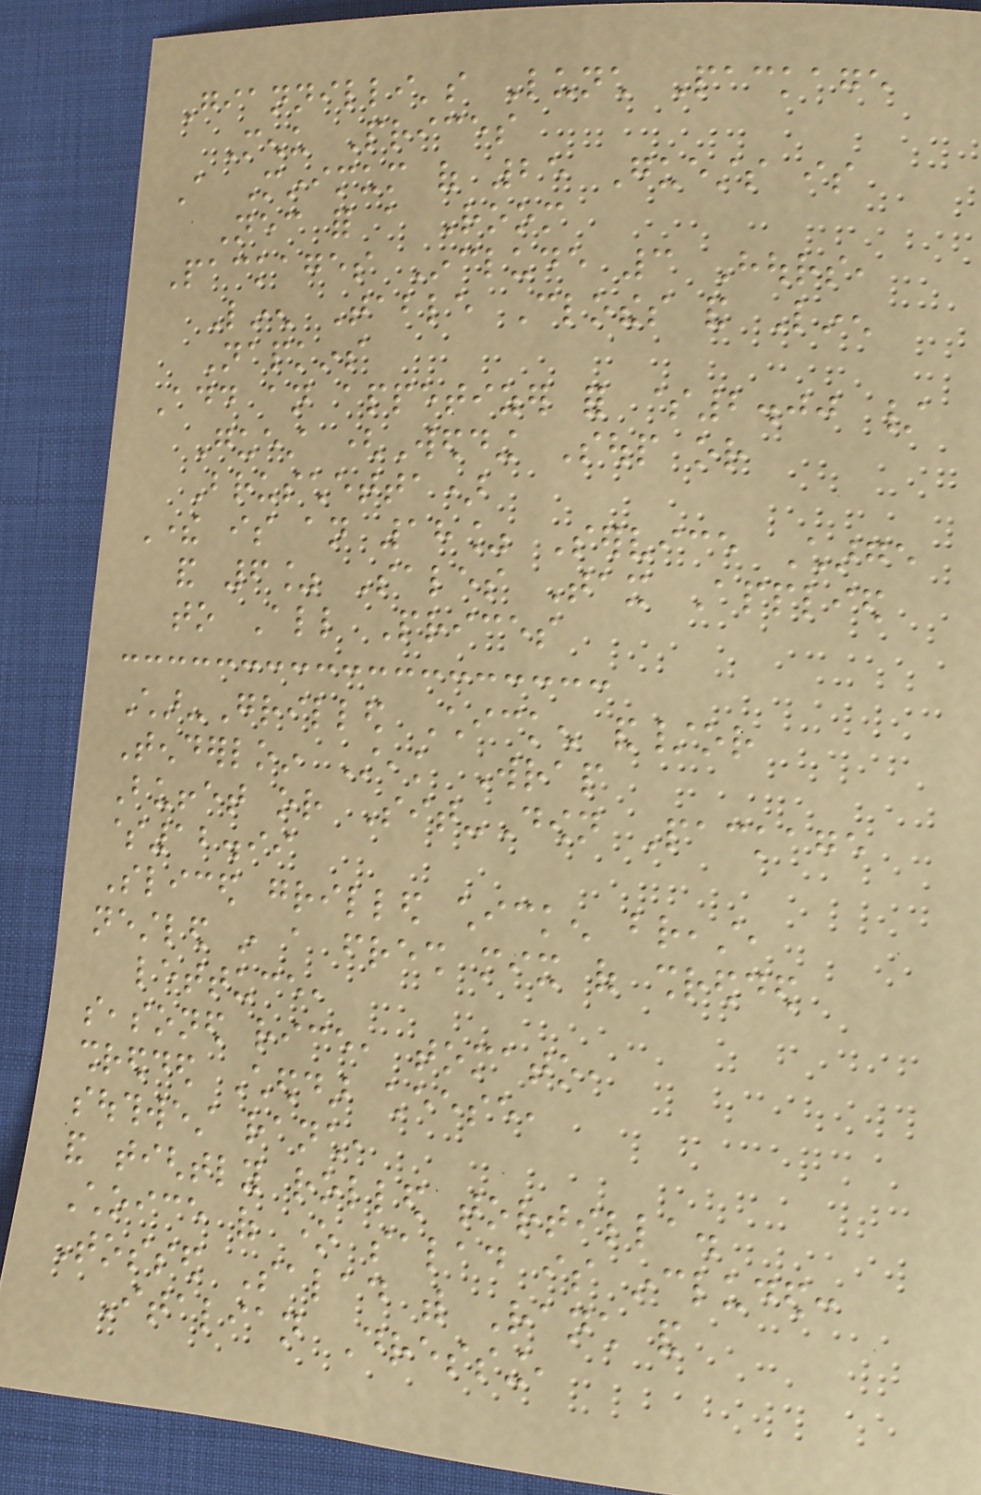Giannilli's Lunch Package
Menu Prices
A Minimum of 25 Guests is
Necessary for a Room
Packages Include 3 Hours,
Linen Table Clothes and Linen
Napkins
Add an appetizer for $2.00 /
Guest (Wedding Soup or
Bruschetta)
There is an 18% Service Charge
and 6% Sales Tax Applied
to All Prices
Char-Grilled Chicken and/or
Tenderloin Steak Wrap
Buffet or Sit-Down Package
$12.99
Sliced grilled chicken breast,
nestled in a fresh mix of shredded
lettuce,
seasoned rice, tomato,
shredded Cheddar cheese,
southwest ranch,
and tightly rolled tortilla.
Choice of one salad is included:
Tossed Salad with Ranch and
Italian Dressing,
